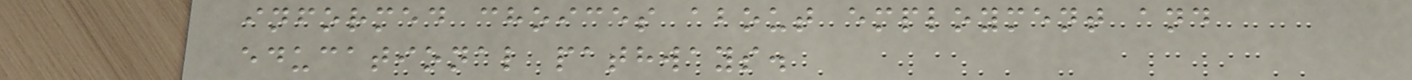informed choices about employment and
educational pathways.
